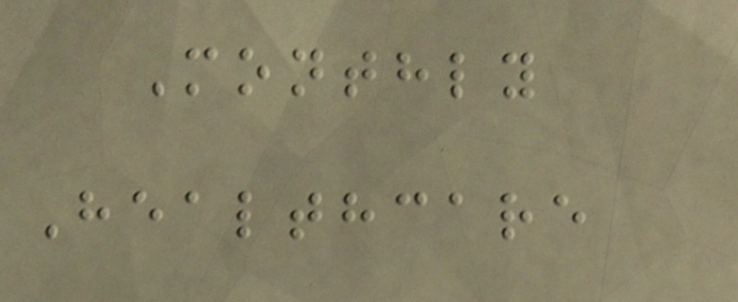Monthly
Healthcare
